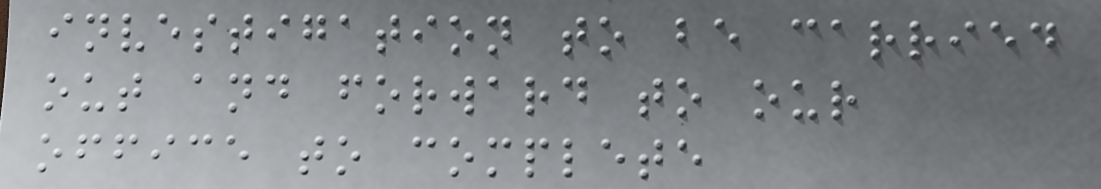investigation to be carried
out and forward to our
office to complete
